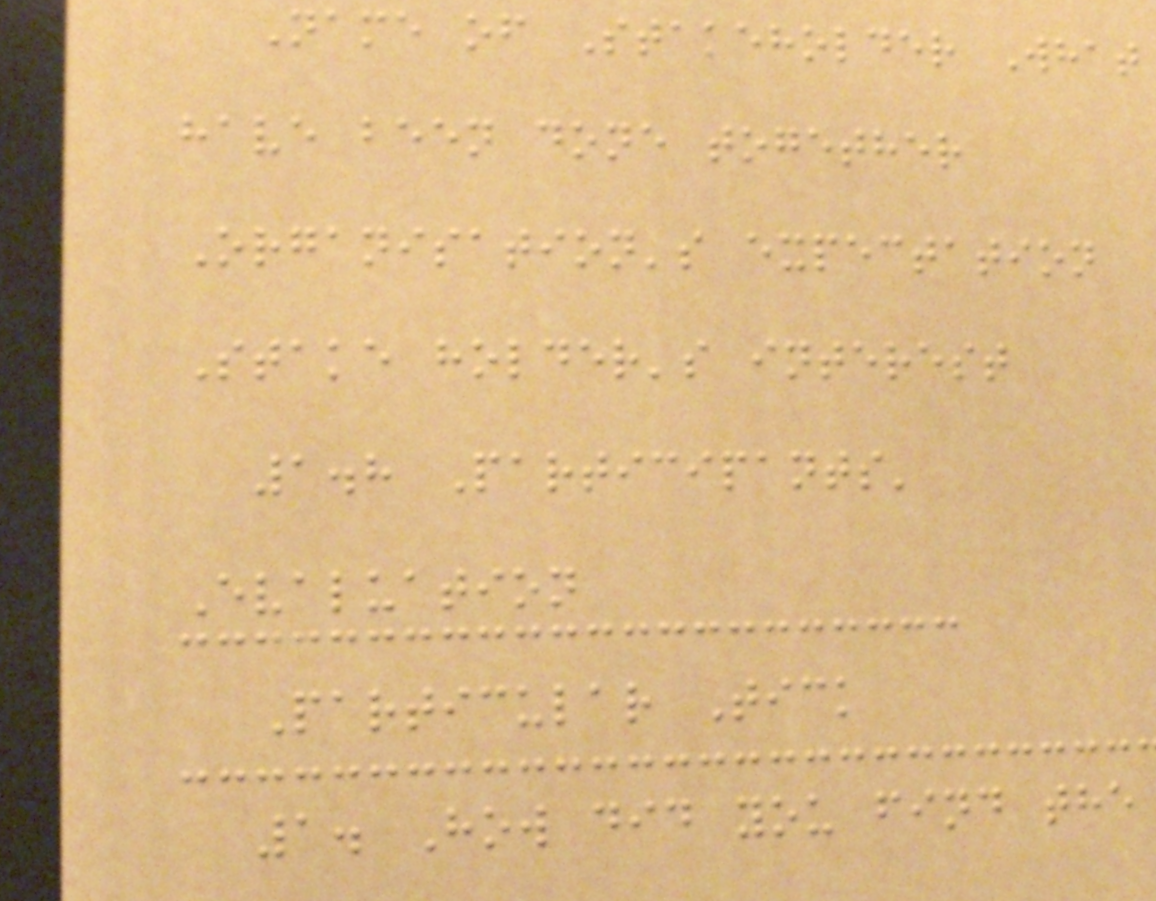Name of Stakeholder What
have been done together
Organisation's expectation
Stake holder's interest
1.8 Participants'
Evaluation
Particular Tick
1. How did you find the
